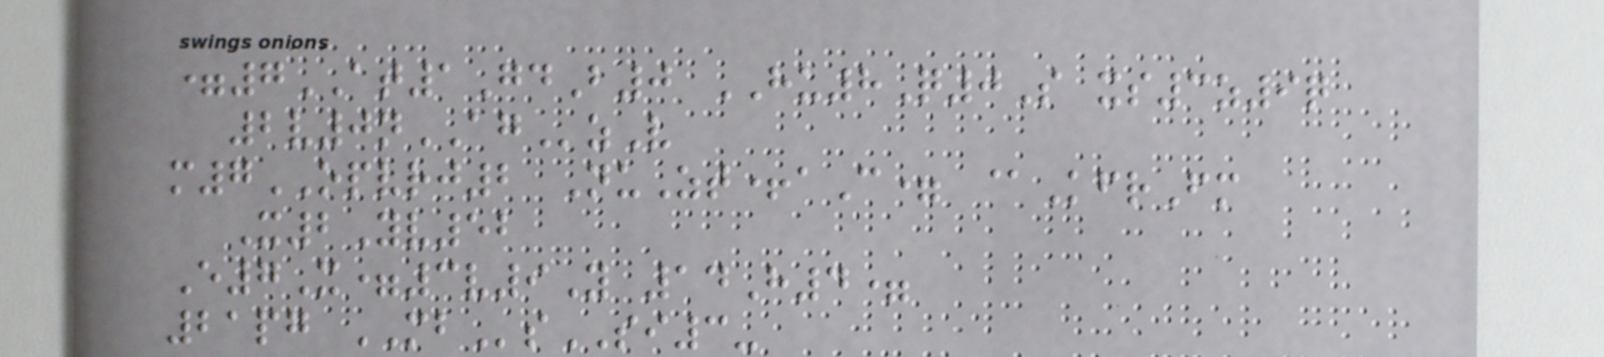=7AT1GdB0 HU8Q0S xs3z9q
2v0nAGzV
m7OPVRJ2 NuZt+aC= @KfrFm
X2Yv52
E7X=3v9Y 14H4=
21pg MBsSI3-
